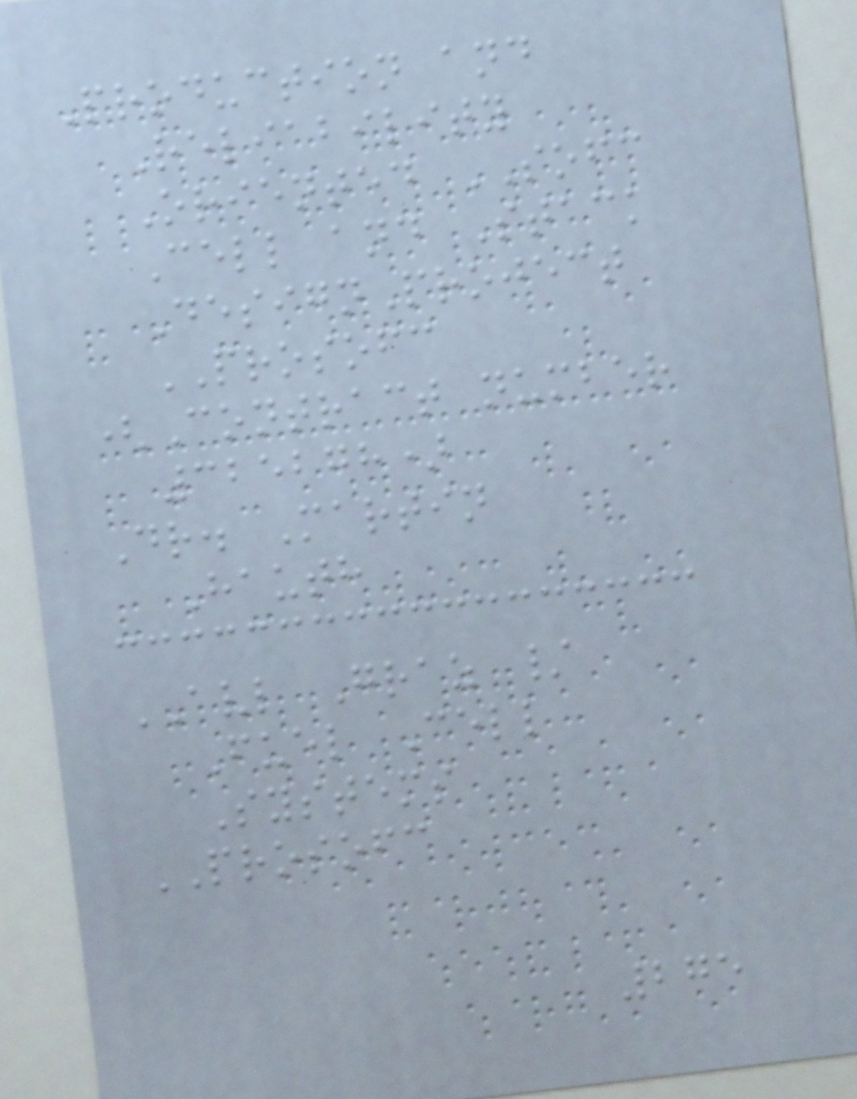Production and
Reliability
Oriented SOFC
Cell and Stack
DesignProject
PROSOFC
(Contract number
325278)
Dr. Martin
Hauth
AVL Graz /
Fuel Cell
Systems
PROSOFC
275
